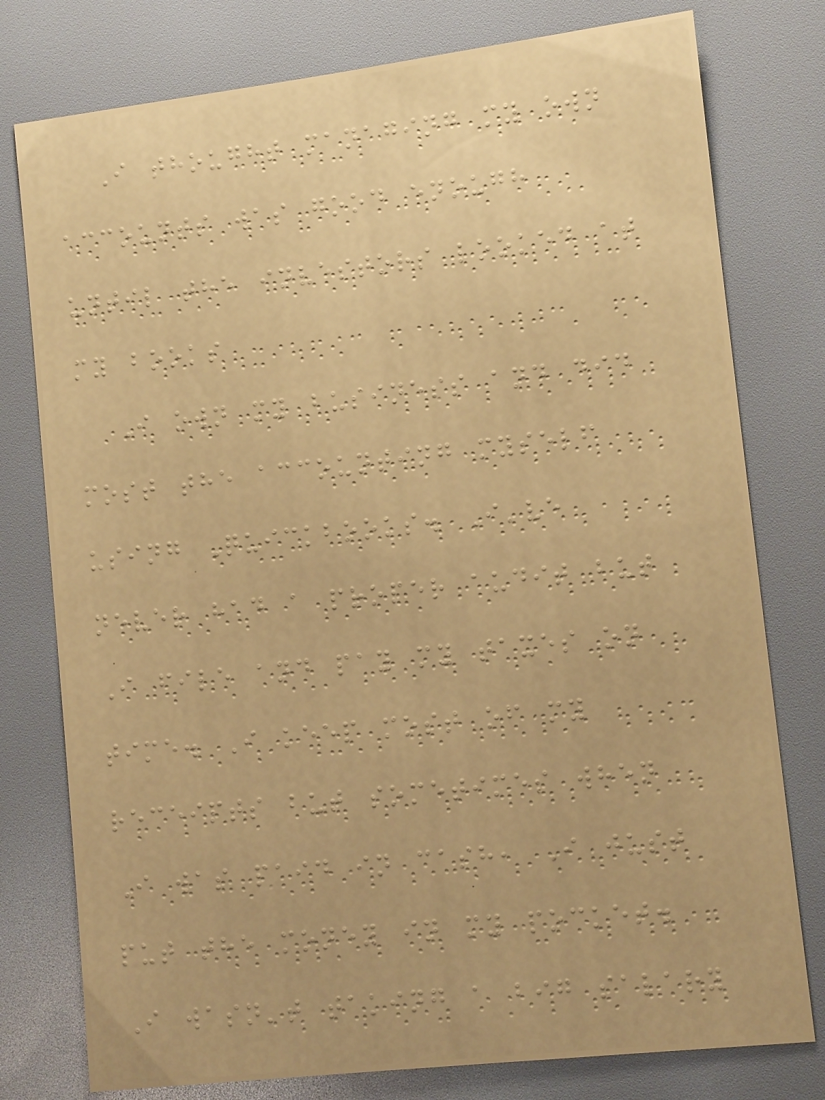I thought managing my own
accounts was good enough
until the investors looked at
my books
I own my business and did
most the accounting myself
using Quickbooks. I've
never had a proper audit but
I file and pay my taxes on
time. I keep most of my
receipts but sometimes when
I was paid in cash, I just
put the money in my pocket.
I wasn't taking a big salary
